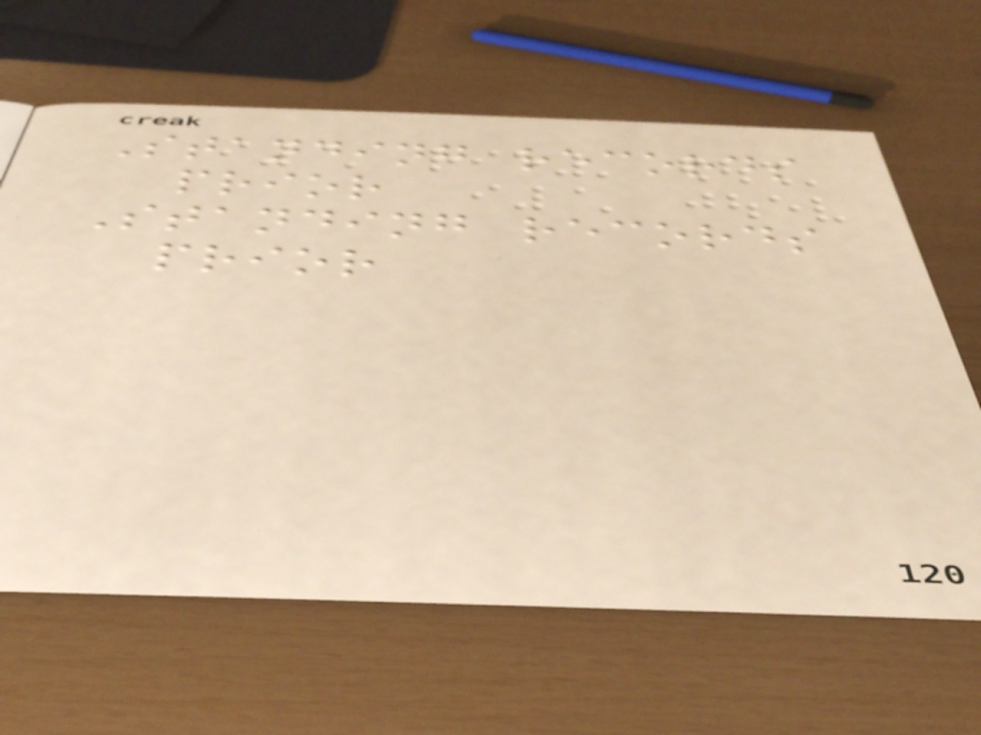Standing records
prior
Standing records
prior
